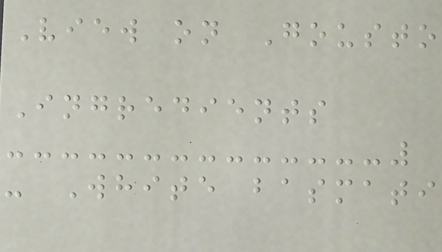View on Gousto
Ingredients
- White basmati
